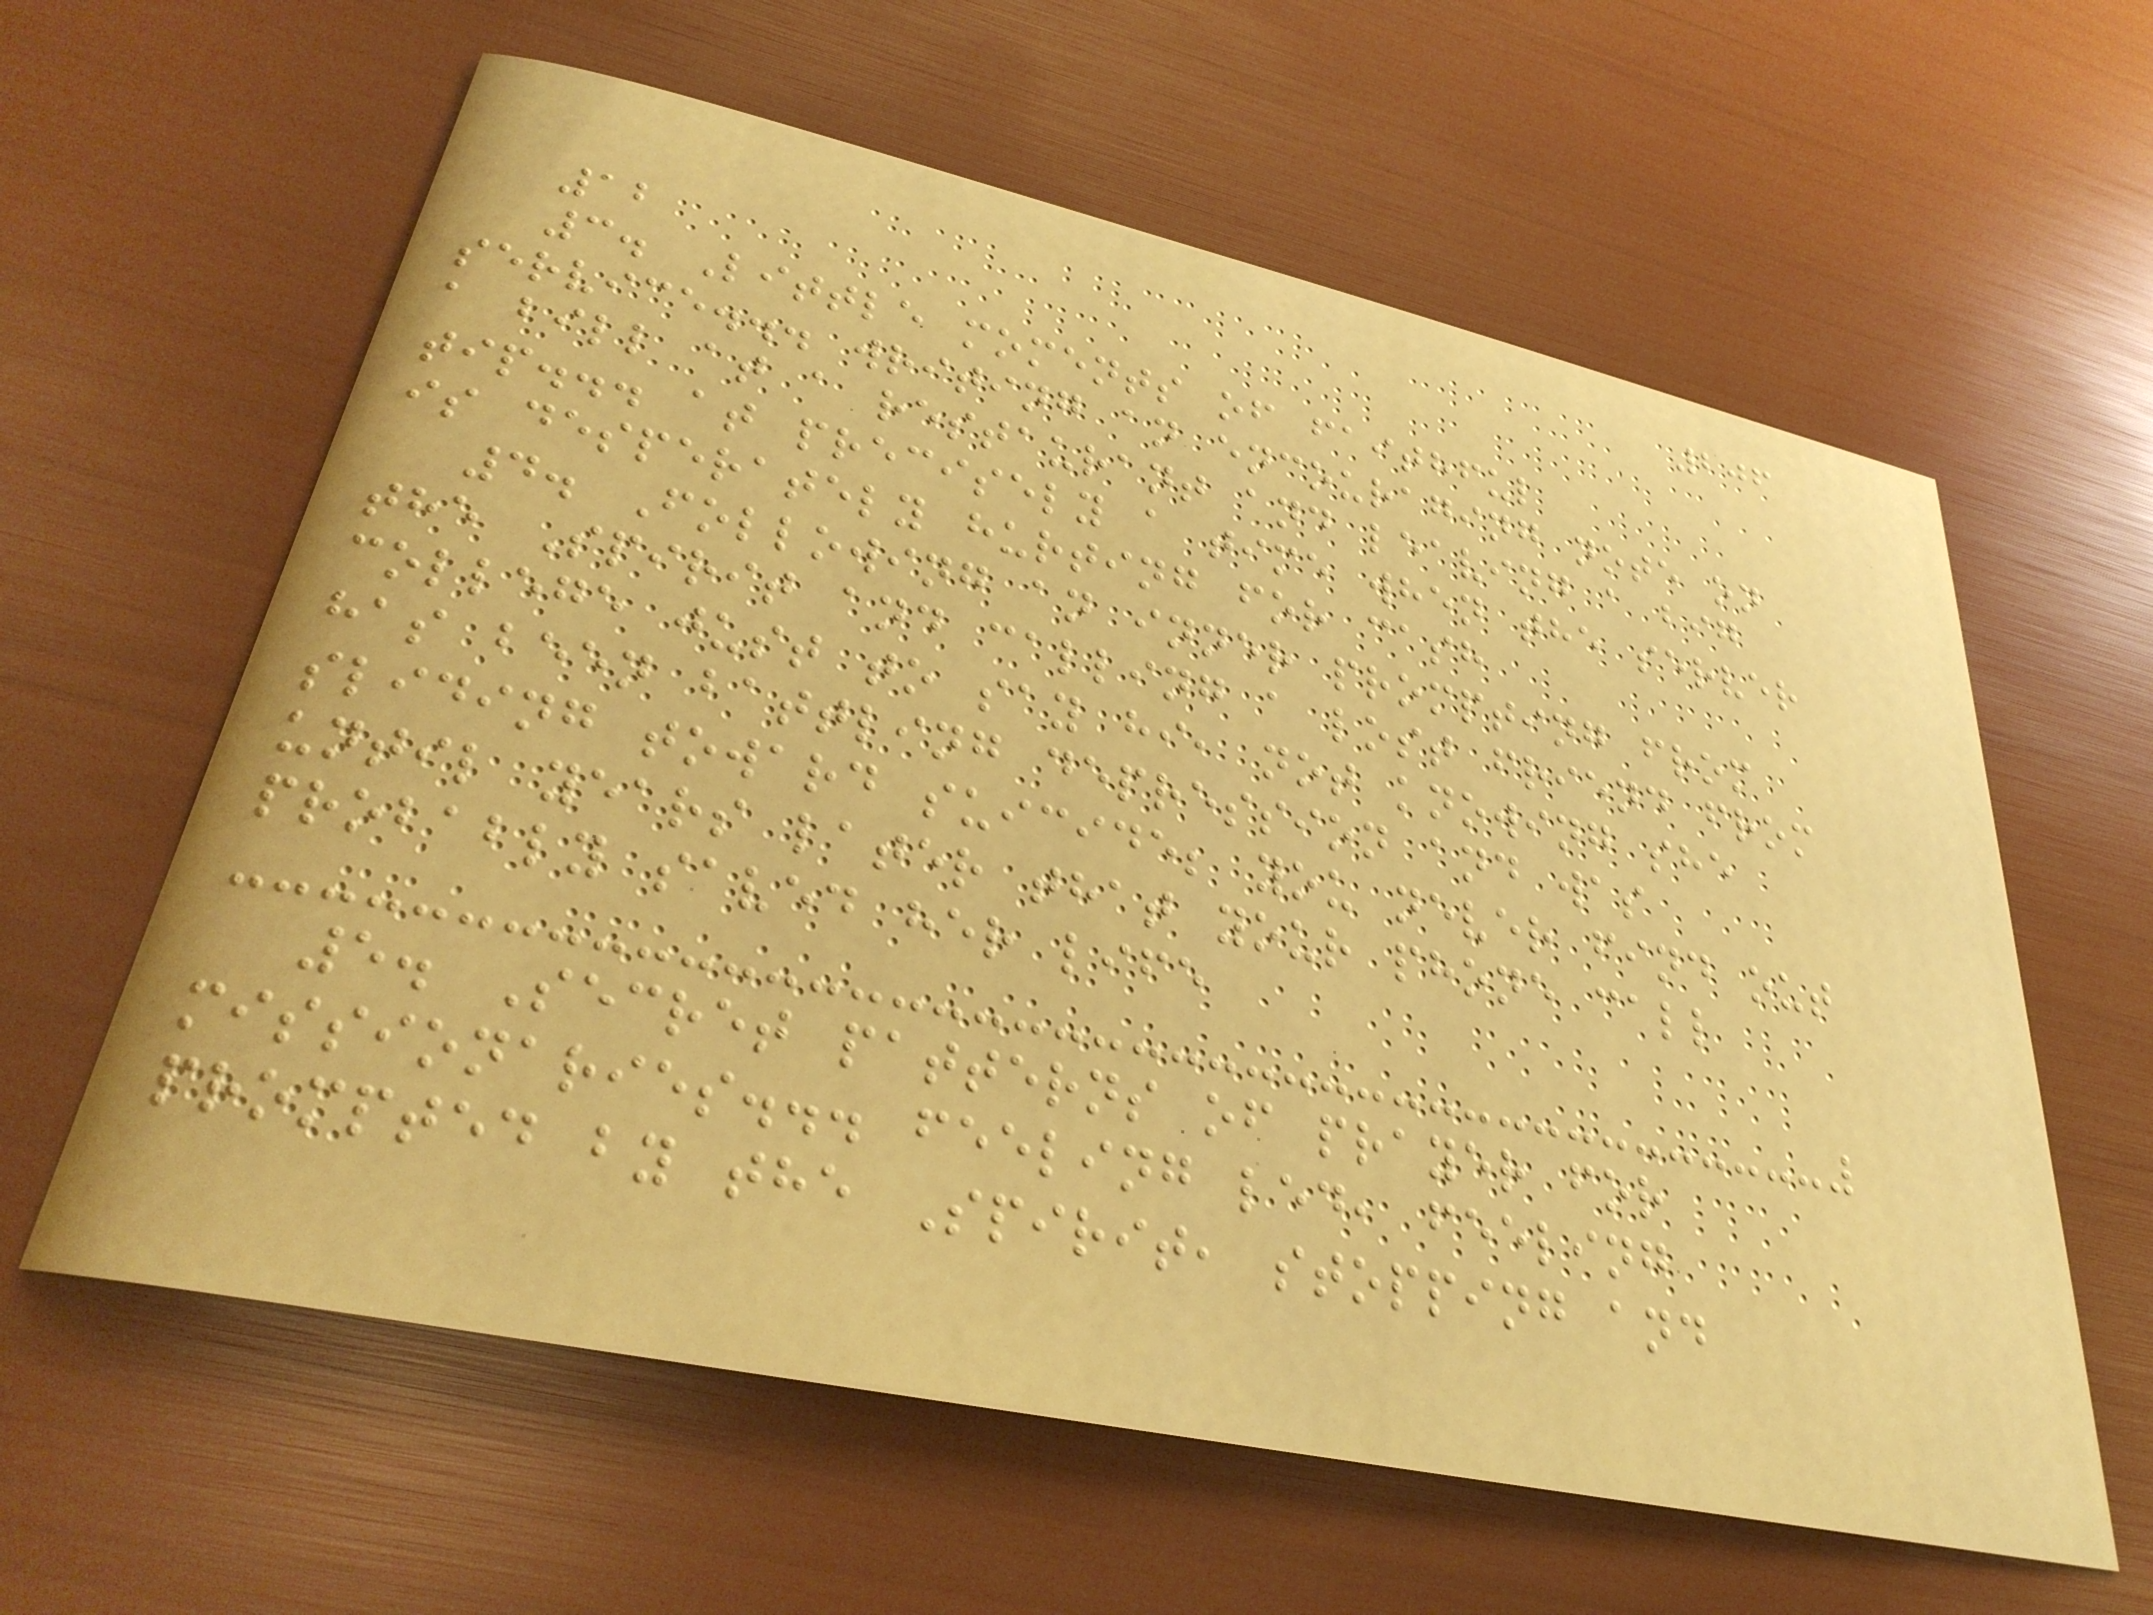206
12
3. Little moments of faithful
service... writing an encouraging note on
a bill at a restaurant and leaving a big
tip... at precisely a time when the server
is desperately hurting for cash
4. Following an inner prompting from
the Spirit and calling a lost friend from
college just to say hi, not knowing she
has been battling depression and was
sliding toward suicide; you never find out
until years later that your phone call
probably saved her life
5. Secret patterns of prayer for
missionaries... feeling led, feeling
prompted by the Spirit, stopping and
